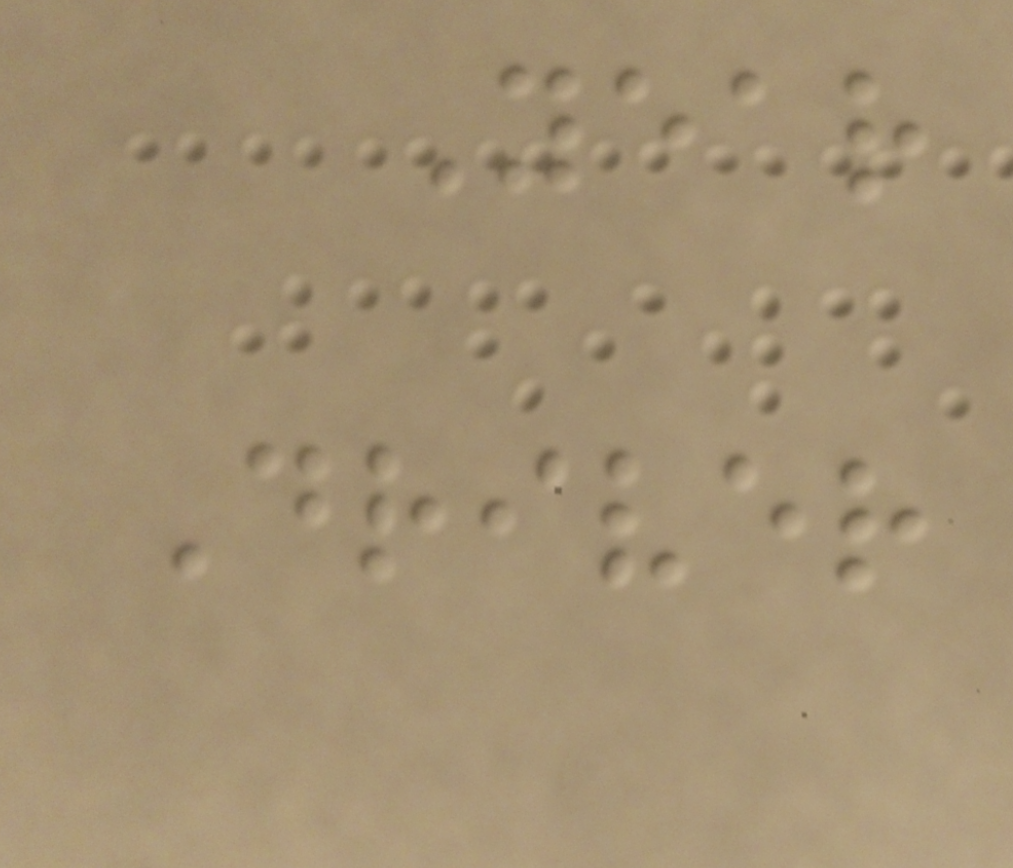Year
Driver
